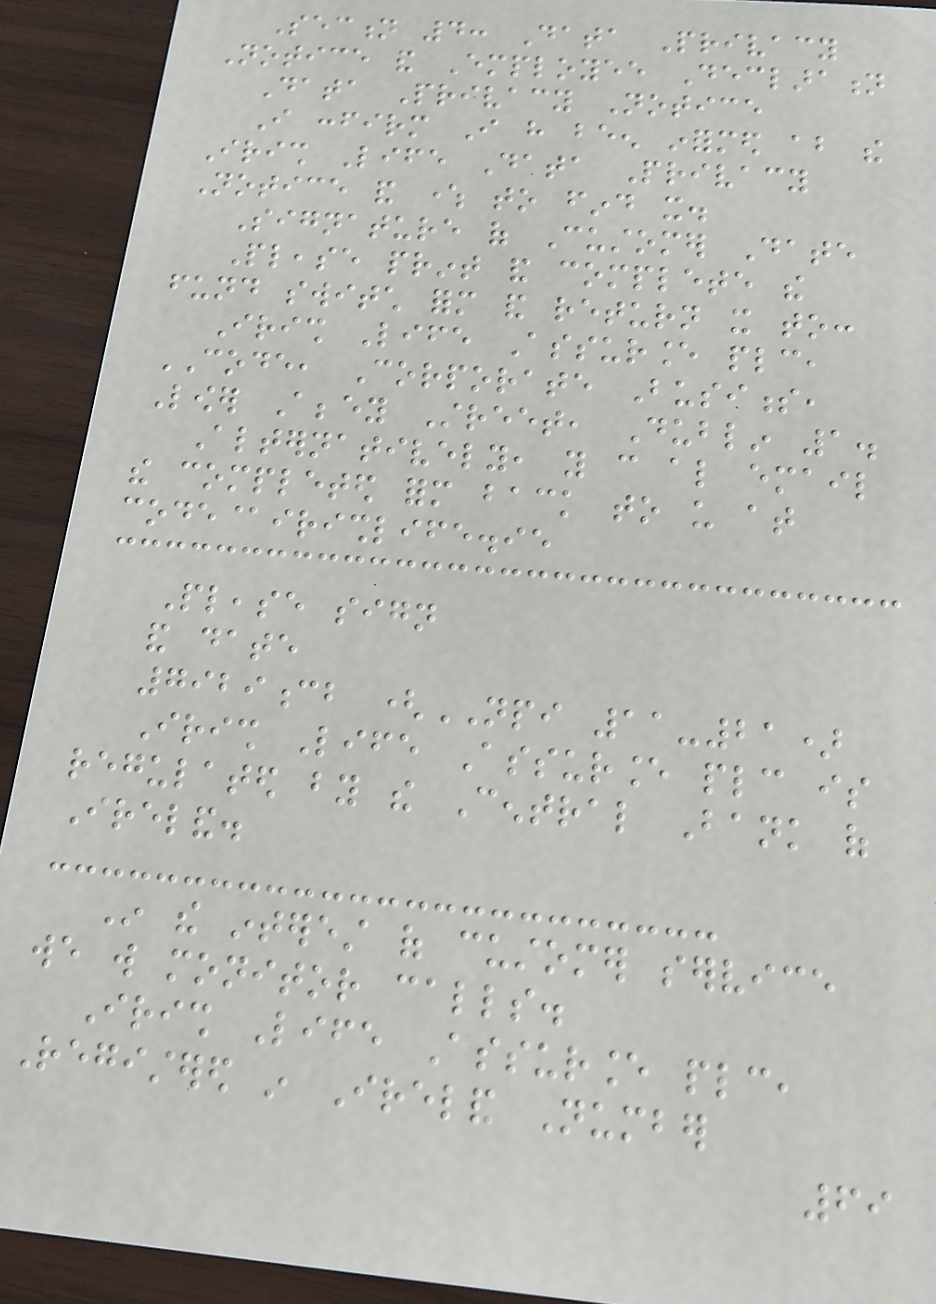Section 4: Data Privacy
Notice and Employee Declaration
Data Privacy Notice
I confirm I have been informed about the
Irish Life Data Privacy
Notice and where to find it.
Signature of Customer Date
Please print and complete the
fund switch form and return it to:
Irish Life Assurance plc,
CODE, Corporate Business,
Lower Abbey Street, Dublin 1.
Alternatively, you can also email
the completed form back to us at
code@irishlife.ie
Please sign
and date
7929cb (NPI 11-21)
Irish Life Assurance plc is
regulated by the Central Bank of
Ireland.
In the interest of customer service
we will monitor calls.
Irish Life Assurance plc,
Registered in Ireland Number
69
